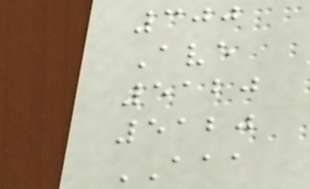300
Ave
5120
5120
AAA
